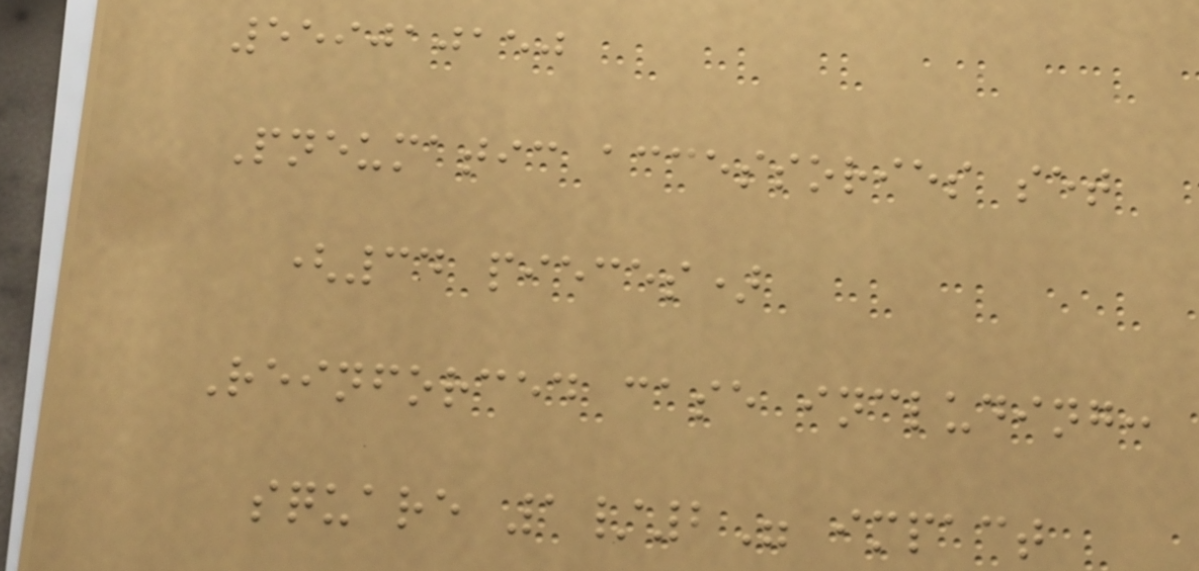559010150
Pneumatic accessories set
(34 pieces)
Reinforced case including:
square 1/2" impact
